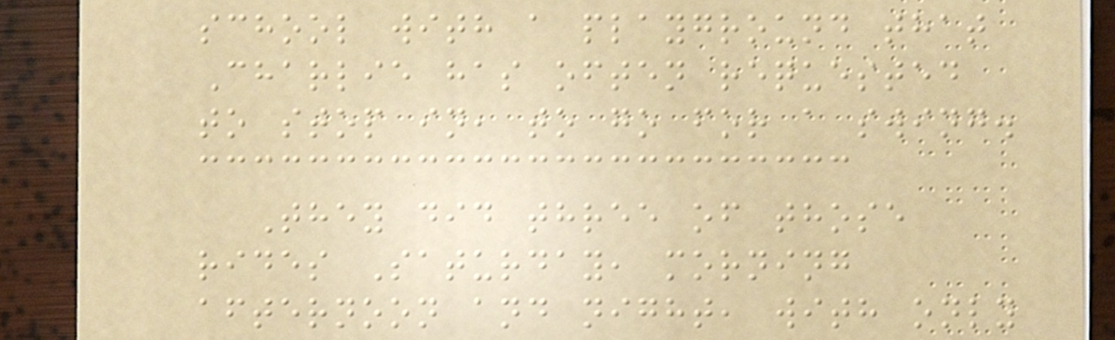school with a playground that
Charlie has often requested
to stop in, to go for a swing.
They did three of those
rides Saturday, morning
afternoon and night, with only
